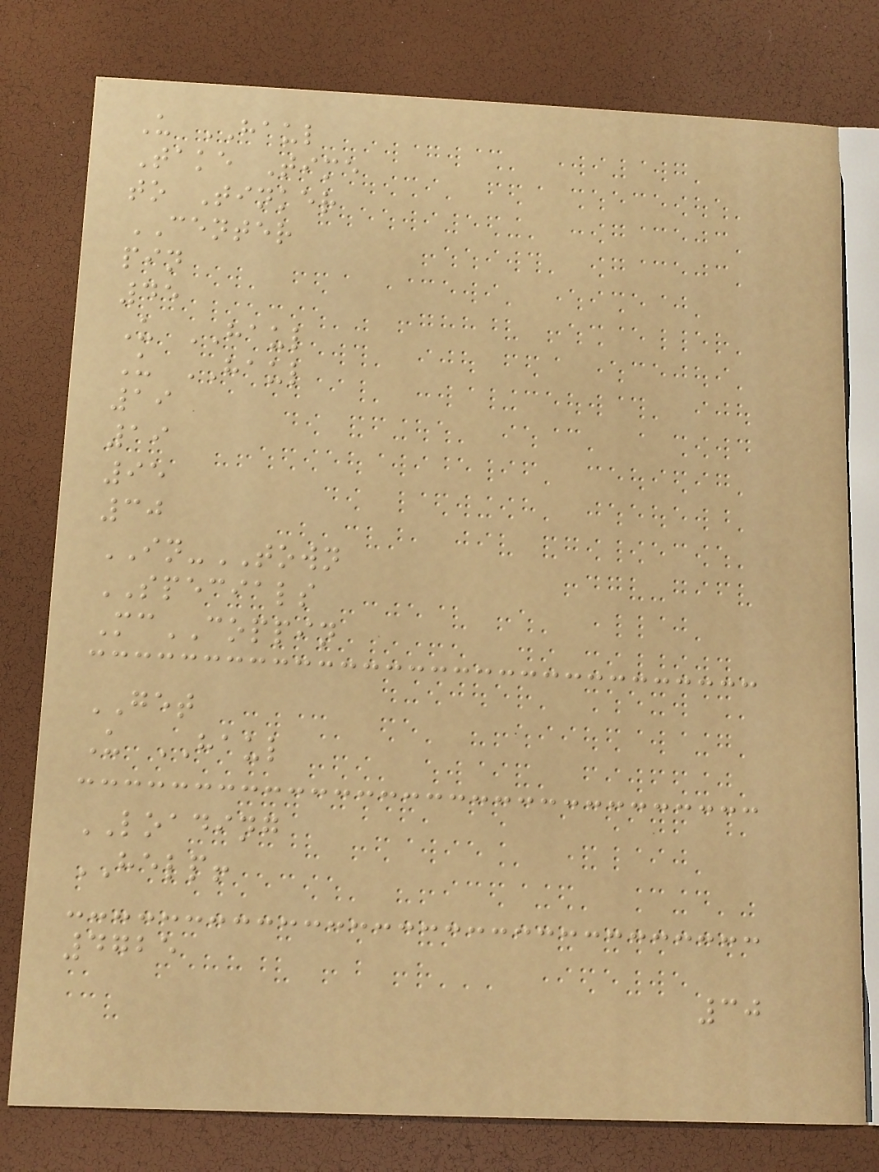U HAUL
Take Time
to Tinker
CENTER
pin
45
U HAUL
U HAUL
19
19
95
30
IN-TOWN
SPECIALS
McCOPPIN
GET
U HAUL
LOADING
HELP!
4725
30
